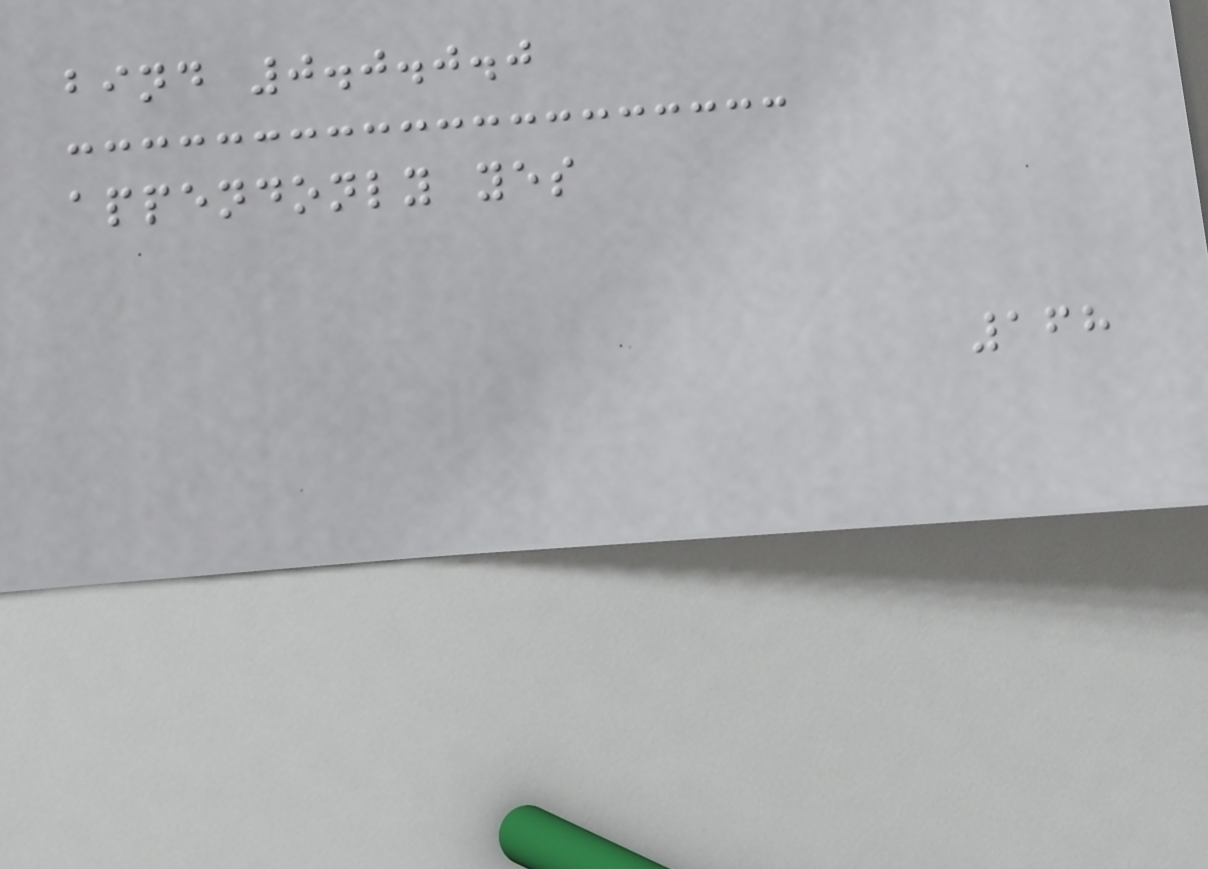bind 0.0.0.0
appendonly yes
168
